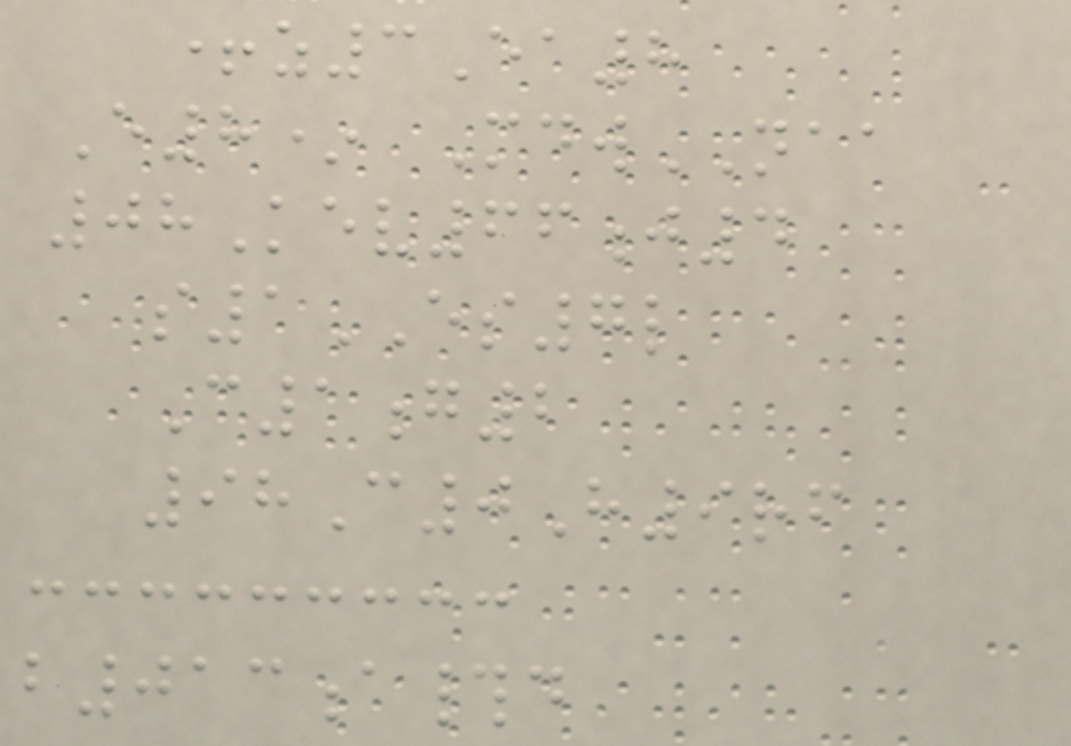+z3Ea8
E8* MdwNAA
08Kev66j4
s1ES7l
C1g2
98C0H9rf
b013a#d
